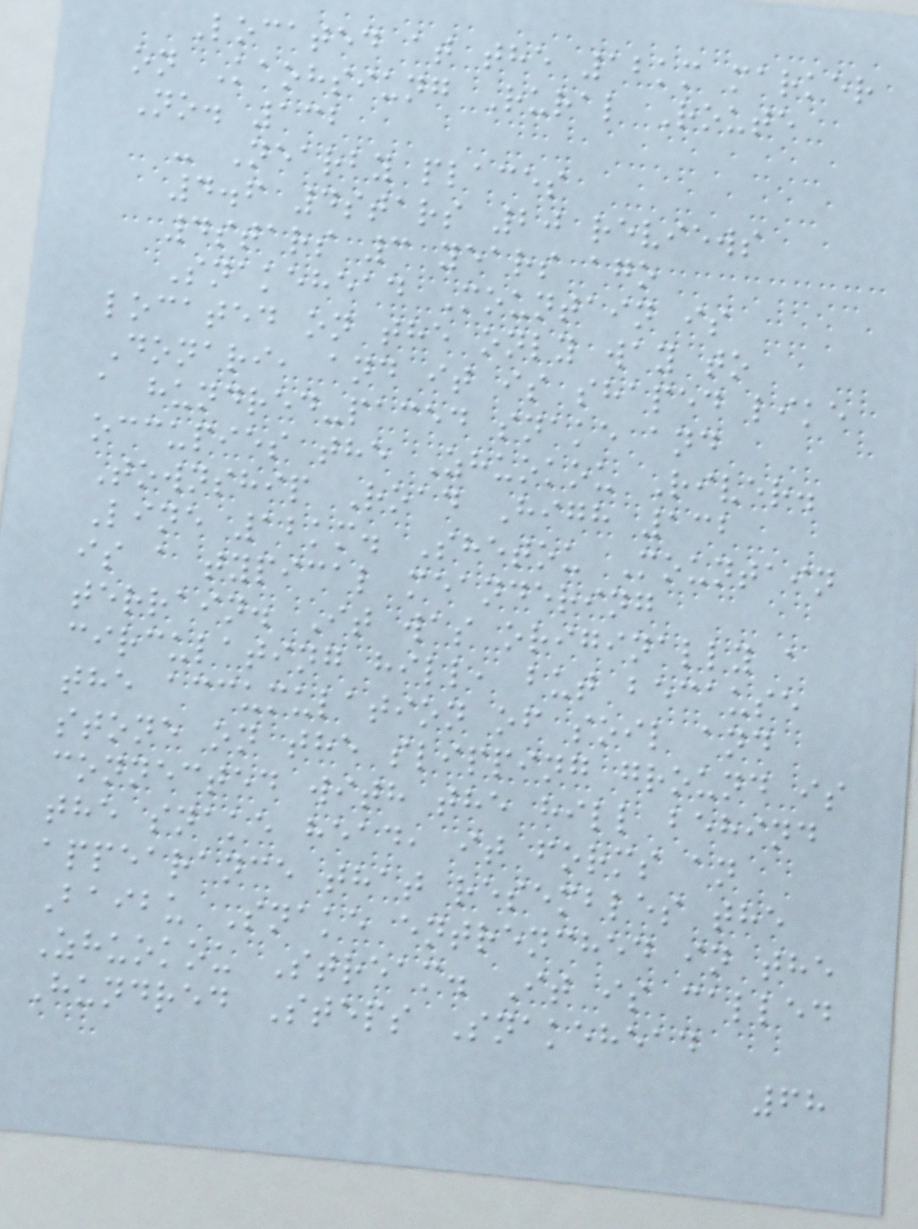Located at the 12km marker
on Kaohsiung Rural Route
No. 132
- Nearby places
4.6 4stars 20 reviews
4stars 3 years ago
Snakehead Mountain is
located on the only way to
Donari, and it is shaped like
a hundred-paced snake and
occupies the Zhuokou River.
Township Road High 132
Line 12km. Shetou Mountain
is a typical meandering
terrain. It was originally a
circulating hill, but because
the accumulation of soil and
stone on the slipping ground is
connected with the hill behind
the snake head, it forms an
appearance that resembles the
Baibu Snake entrenched in the
Zhuokou Stream. It is called
Hundred Steps Snakehead
68
